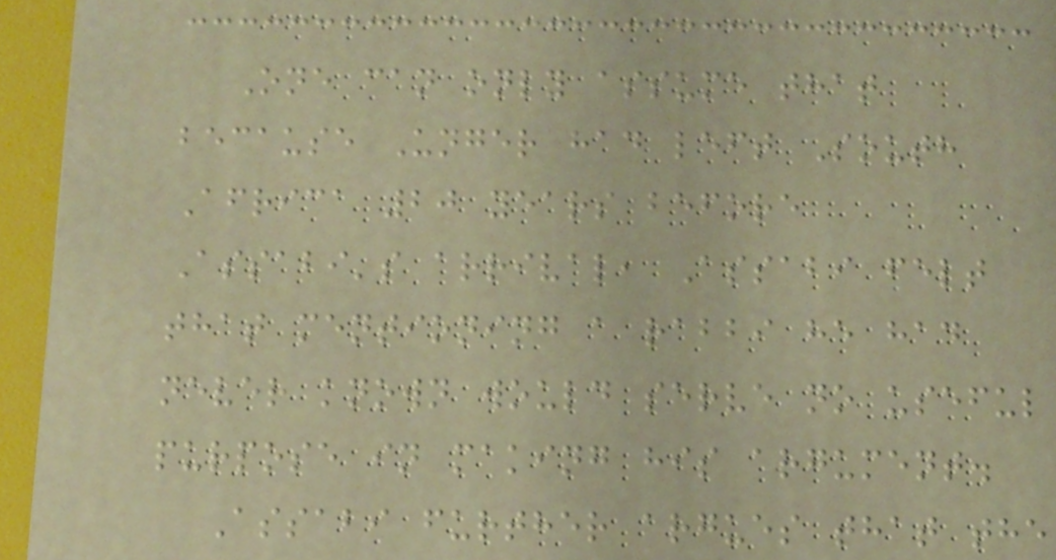One can only assume that
because Unger had left South
Africa 20 years before
Assabi's arrival, Assabi felt
that mentioning a rabbi he had
never known would serve no useful
purpose in making his argument.
Assabi further argues that the
